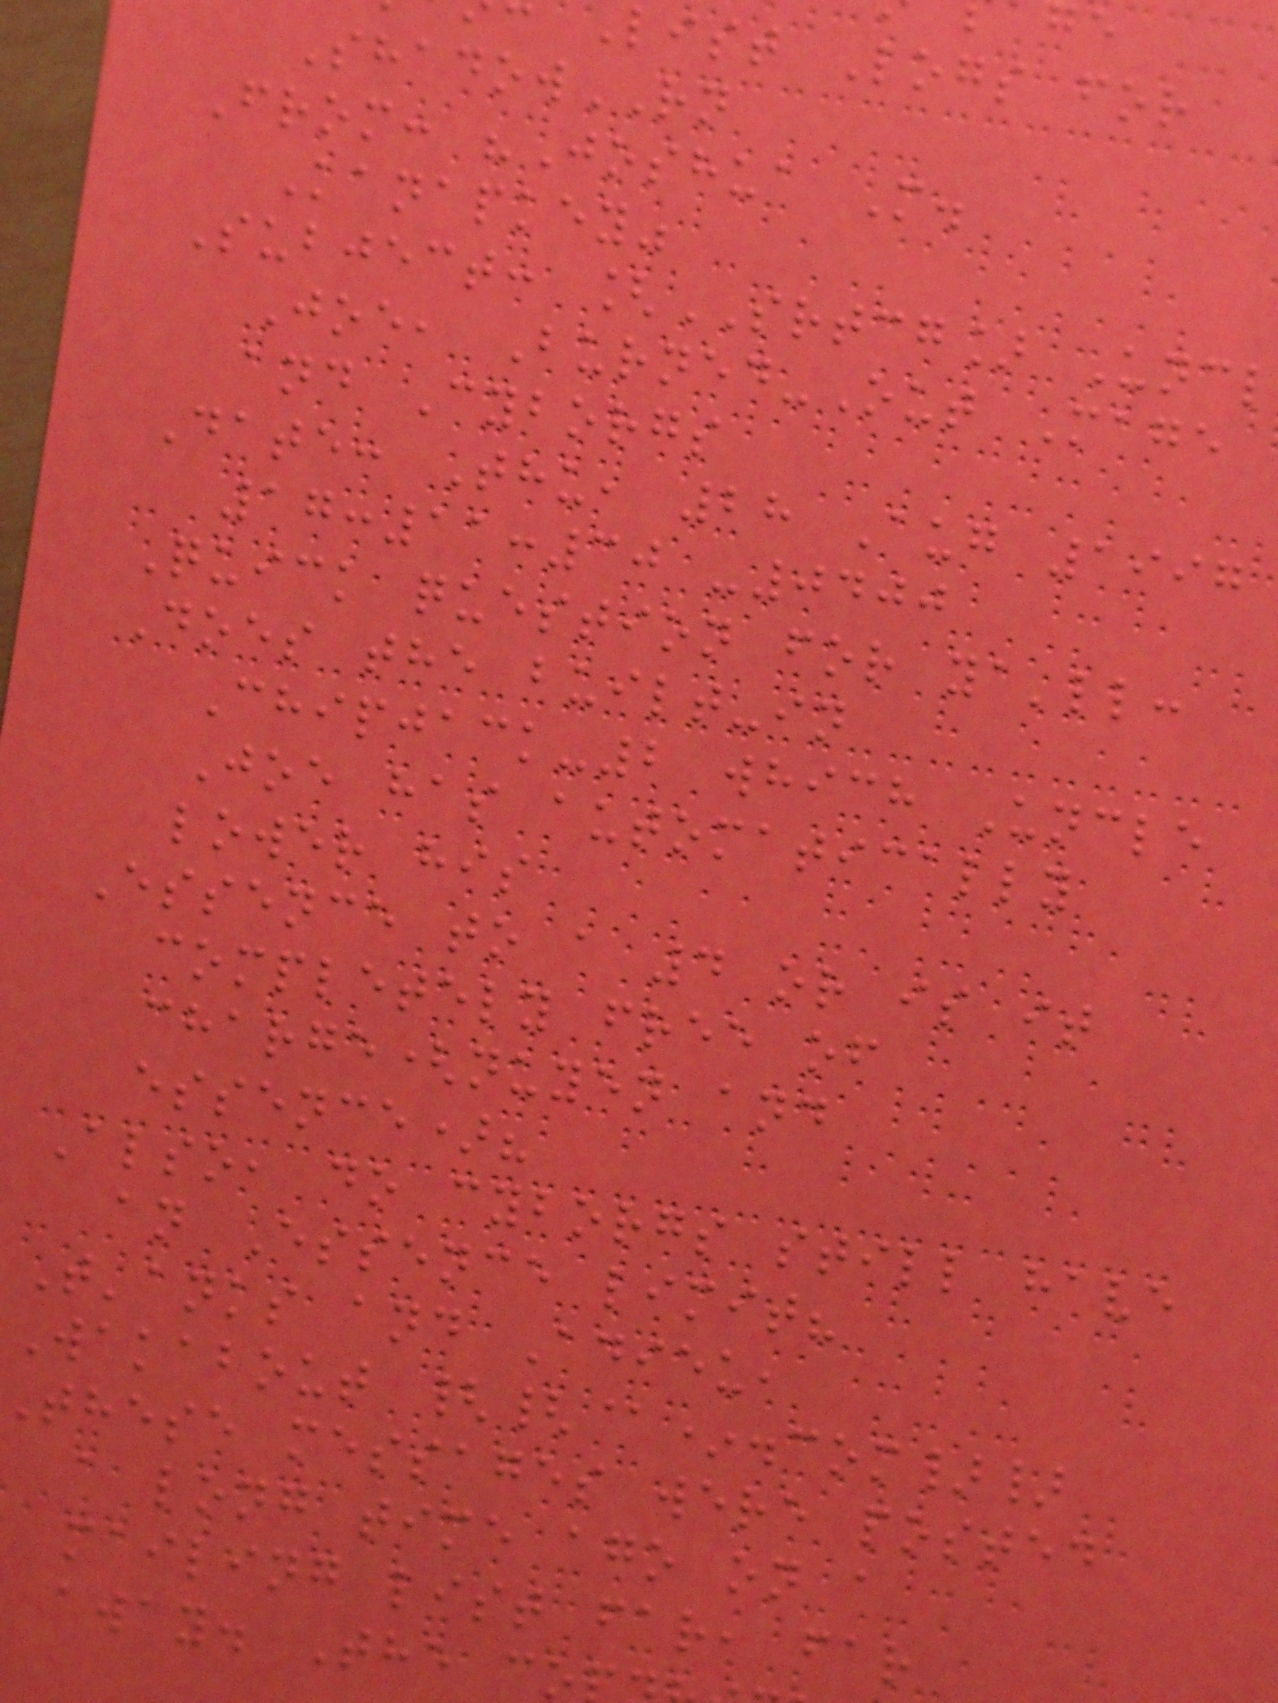list Logs for
ShadowRN
From: "Joshua M.
Kanapkey"
Subject: [SRTCG] Uncl
Joe, Burned-Out Mage
and Cyborgs
Date: Thu, 28 Aug 1997
17:11:30 -0400
Quick question for ya'll:
Does the built-in
Chipjack-2 which Uncle
Joe has automatically
lower his
Essence to a 4 or is it
completely free of
charge(nuyen and
essence)?
Also, do cyborgs still have
an Essence limit?
T'anks and Adieu,
Wakabout {{@*.com}}
these messages were posted
a long time ago on a
mailing list far, far
away. The co
